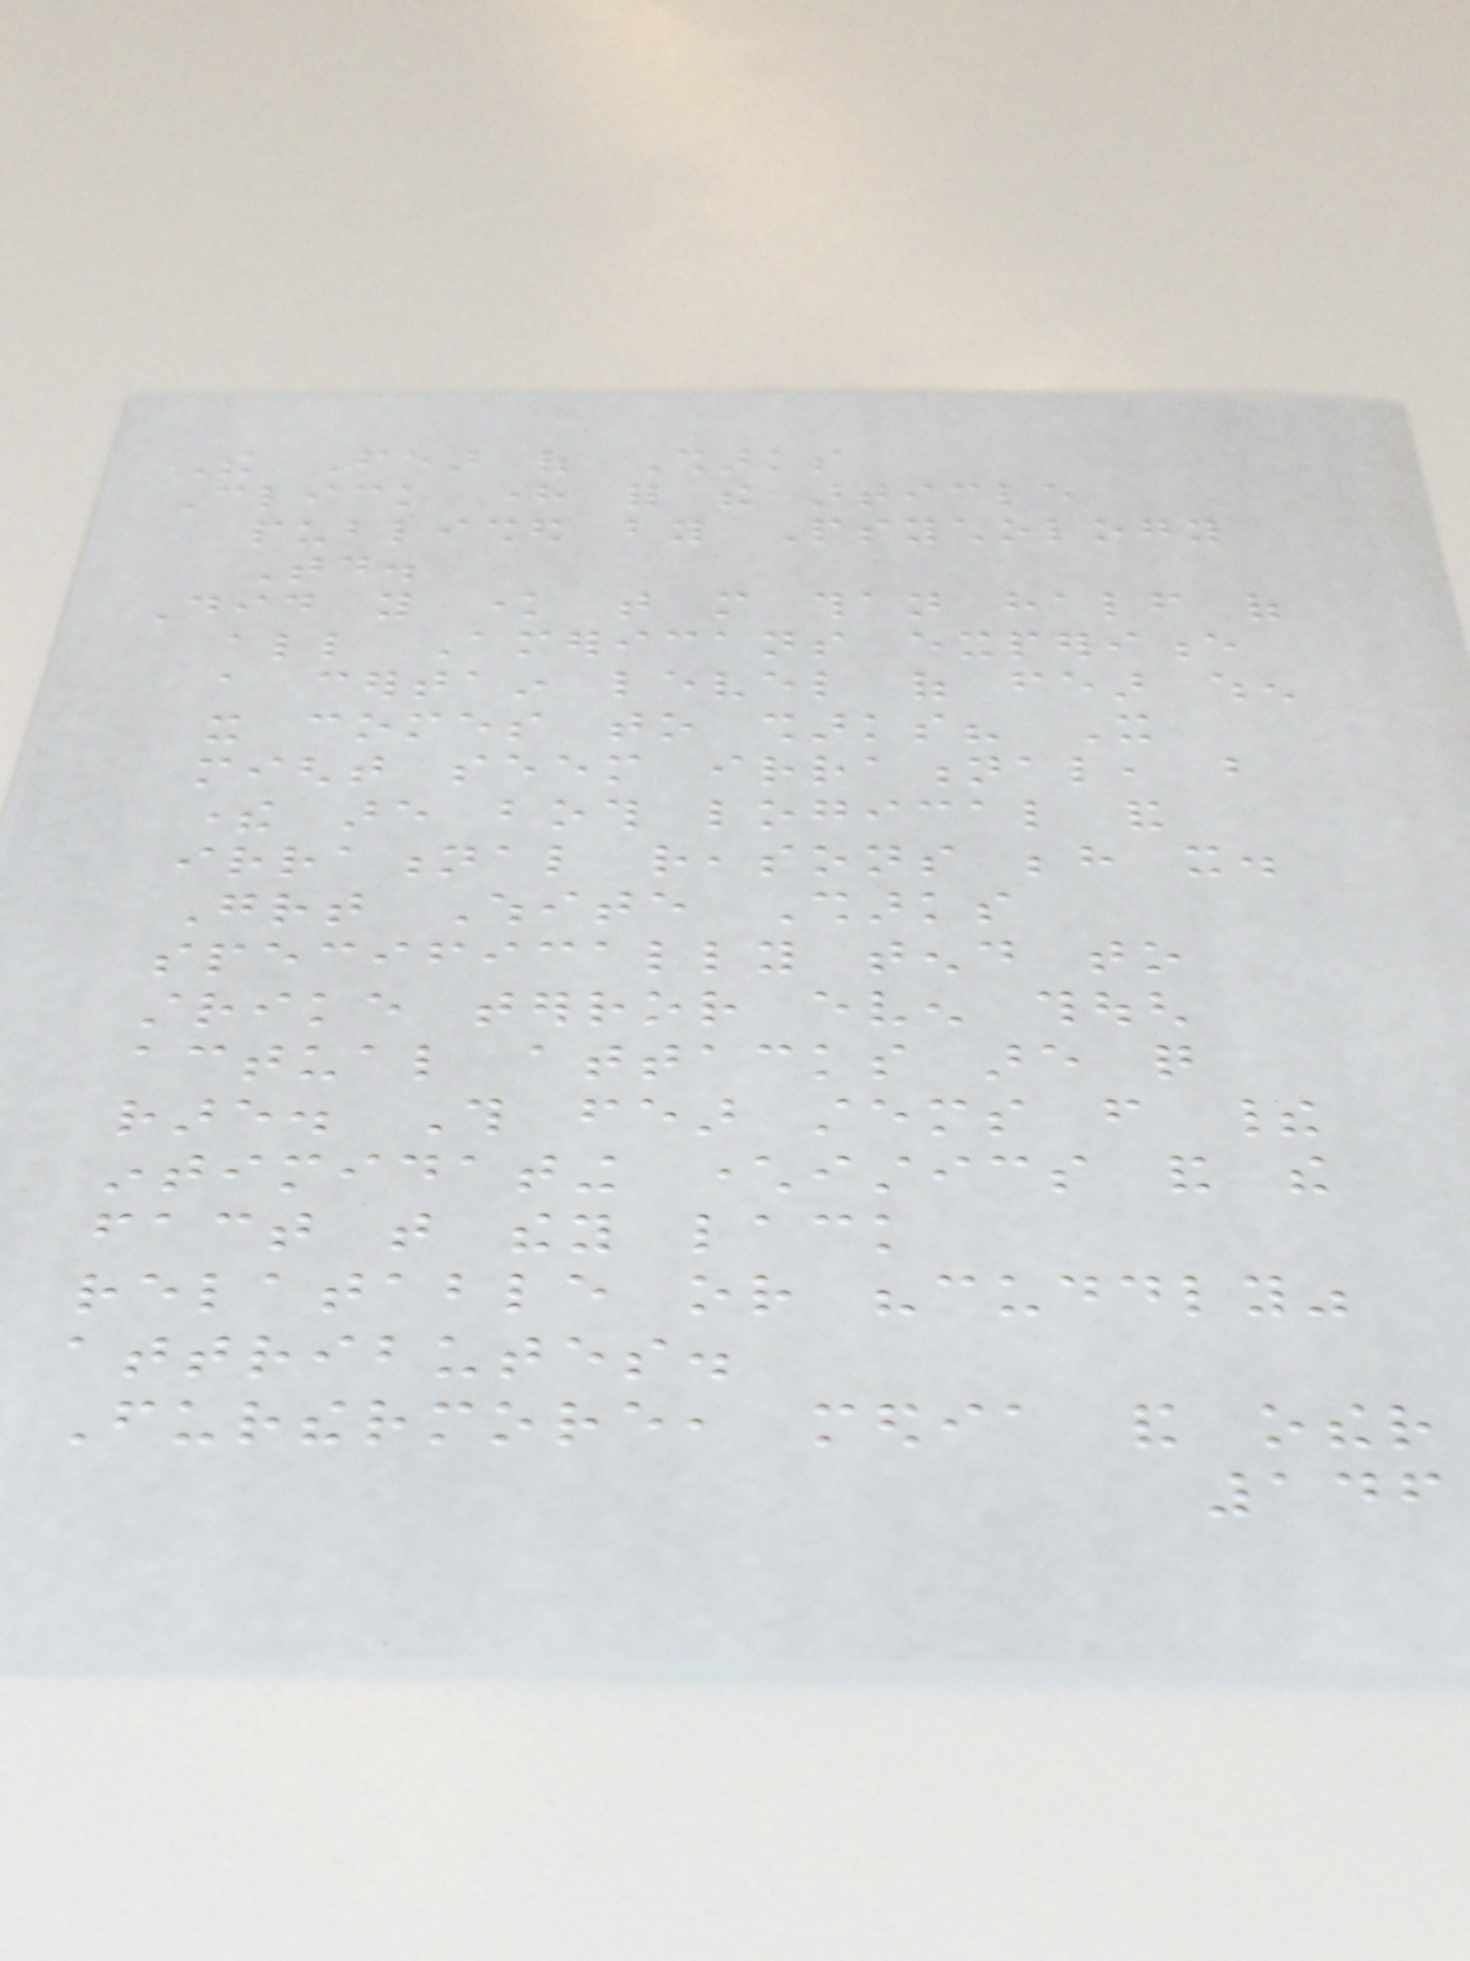The Fear of Sharks
Click here for the article
published by Psychology
Today.
Did you know that more than half of
all Americans experience
a certain level of fear when
it comes to sharks? It
might seem irrational, but
there are both logical and
irrational reasons behind it.
Great White Sharks
specifically tend to
strike terror even though
actual attacks are quite
rare. This fear stems from their
intimidating characteristics and the
fact that they lack
relatable or "cuddly"
attributes.
Furthermore, media and other
146
